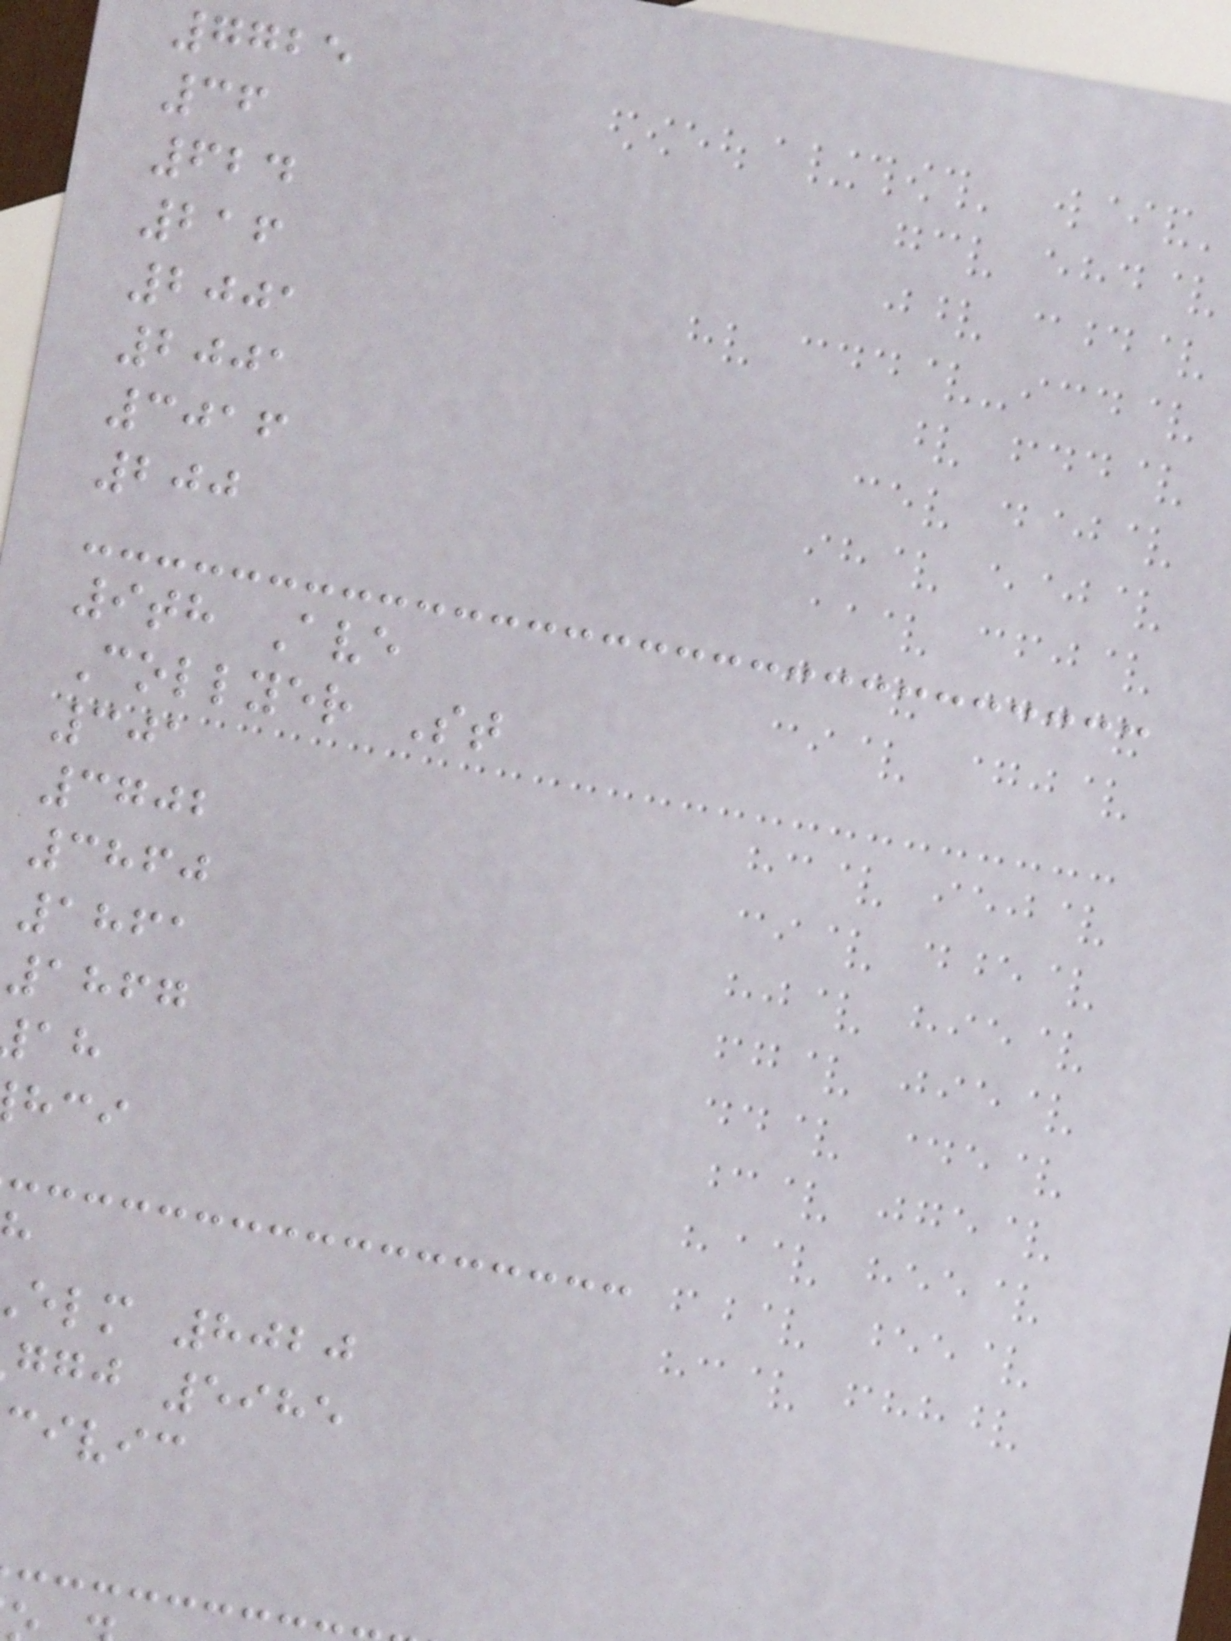7725
36
624
216
2001
2001
3016
200
9th Ave
Collyer St
301
3702
3860
1861
1867
elm 8020
ggj 5985
civic
